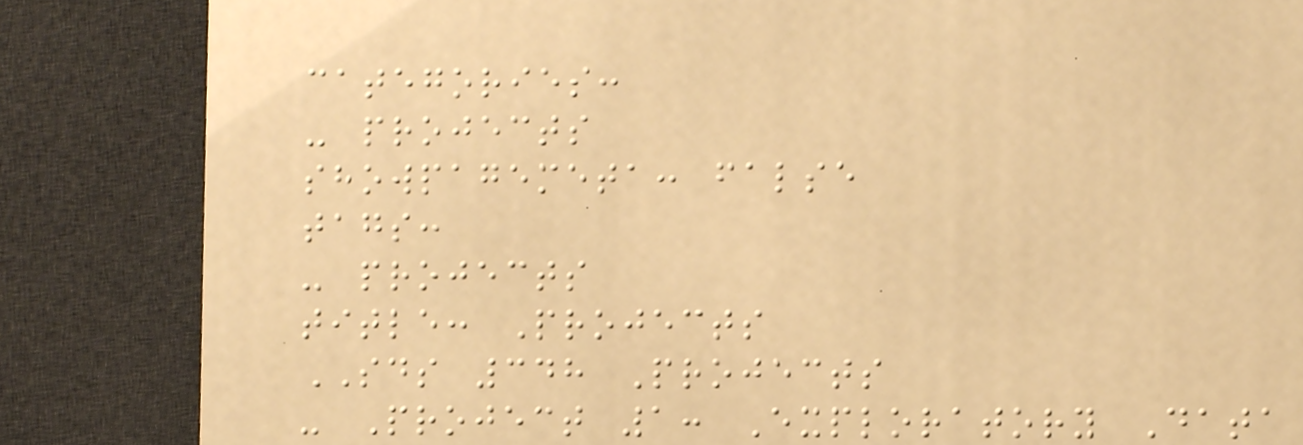categories:
- projects
showpagemeta: false
tags:
- projects
title: Projects
SDS 348 Projects
- Project 1: Exploratory Data
